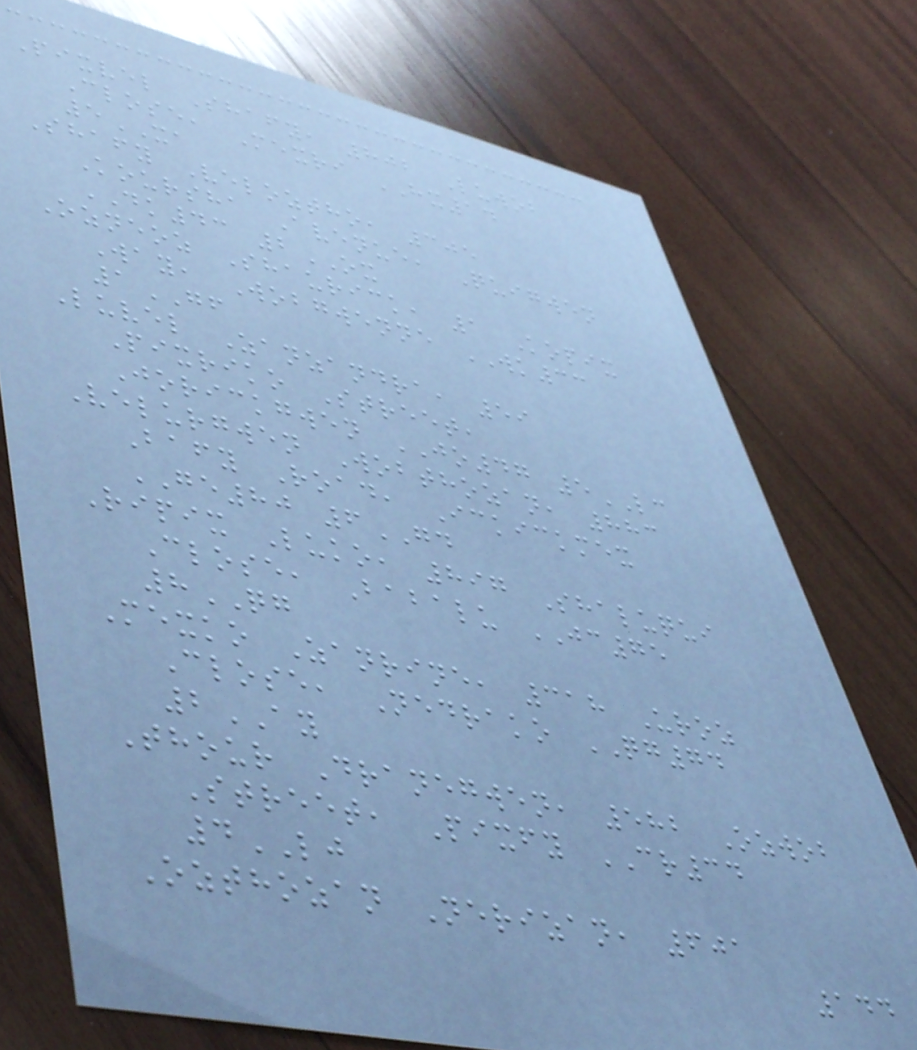Pixvel Shafy, 802 Luwob
Close, Mexri HX14
5XA
Shafy Veloztho, 305
Koursha Avenue, Quigwen
DK43 2OX
Ozneoz Shaurick, 1 Kopix
Way, Wobgwenne WK33
1GF
Luvel Zanzandra, 59
Pixriko Street,
Jorickgwen JO47 5LC
Velurgwen Wobthozan, 883
Bafy Road, Ickickmex
GE80 6GD
Ripix Luko, 897 Shaluqui
Close, Babalu JC75
8QG
Mexko Zanrine, 318 Uroz
Close, Nedrako QG74
2AY
Thour Dranegwen, 582 Ozwob
Street, Pixfy CR34
4LJ
Ozthozan Nerizan, 601
144
